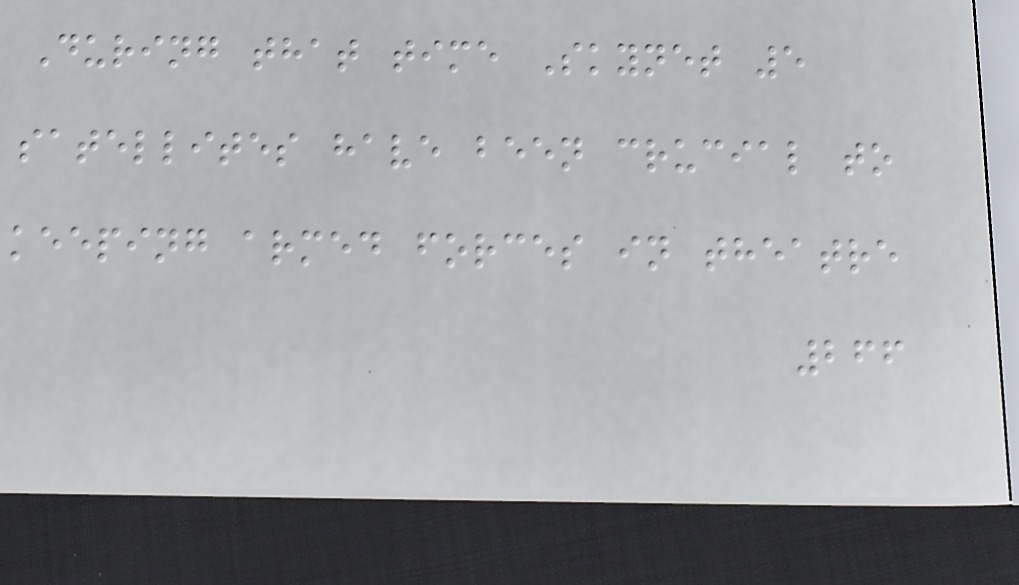During that time Skynet 5
satellites have been crucial to
keeping armed forces in theatre
266
